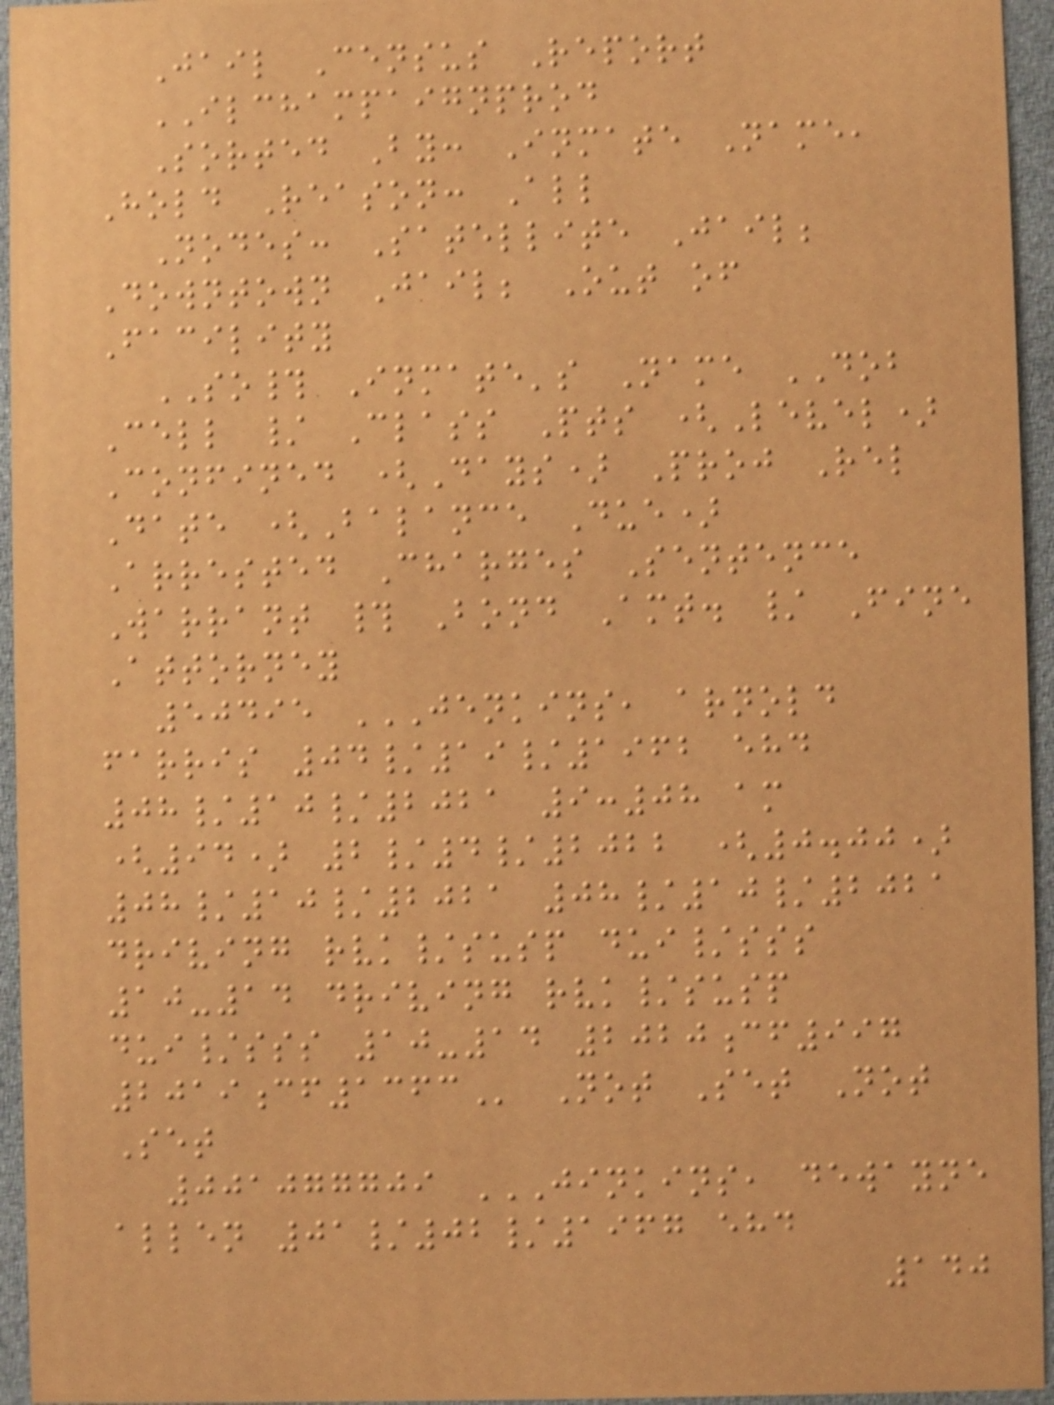Jail Census Report
ILCHAMPAIGNPROD
Sorted By: Inmate Name,
Hold Reason: All
Nodes: Satellite Jail;
Downtown Jail; Out of
Facility
SO# Inmate's Name DOB
Cell / Class Pts (Level)
Confined (Days) Proj Rel
Date (Balance Due)
Arrested Charges Sentence
Warrant # Bond Amt. / Fine
Attorney
50495 JENKINS, ARNOLD
FARRIS 04/19/1962 EHD
08/10/2021 9:08 AM
(94) 2/4/2022 (0.00)
08/10/2021 08/10/2021
DRIVING RVK/SUSP DUI/SSS
10-14 DRIVING RVK/SUSP
DUI/SSS 10-14 2020CF997
2019CF1363 Not Set Not
Set
001077709 JINKINS, DEWAYNE
ALLEN 01/02/1967 EHD
140
